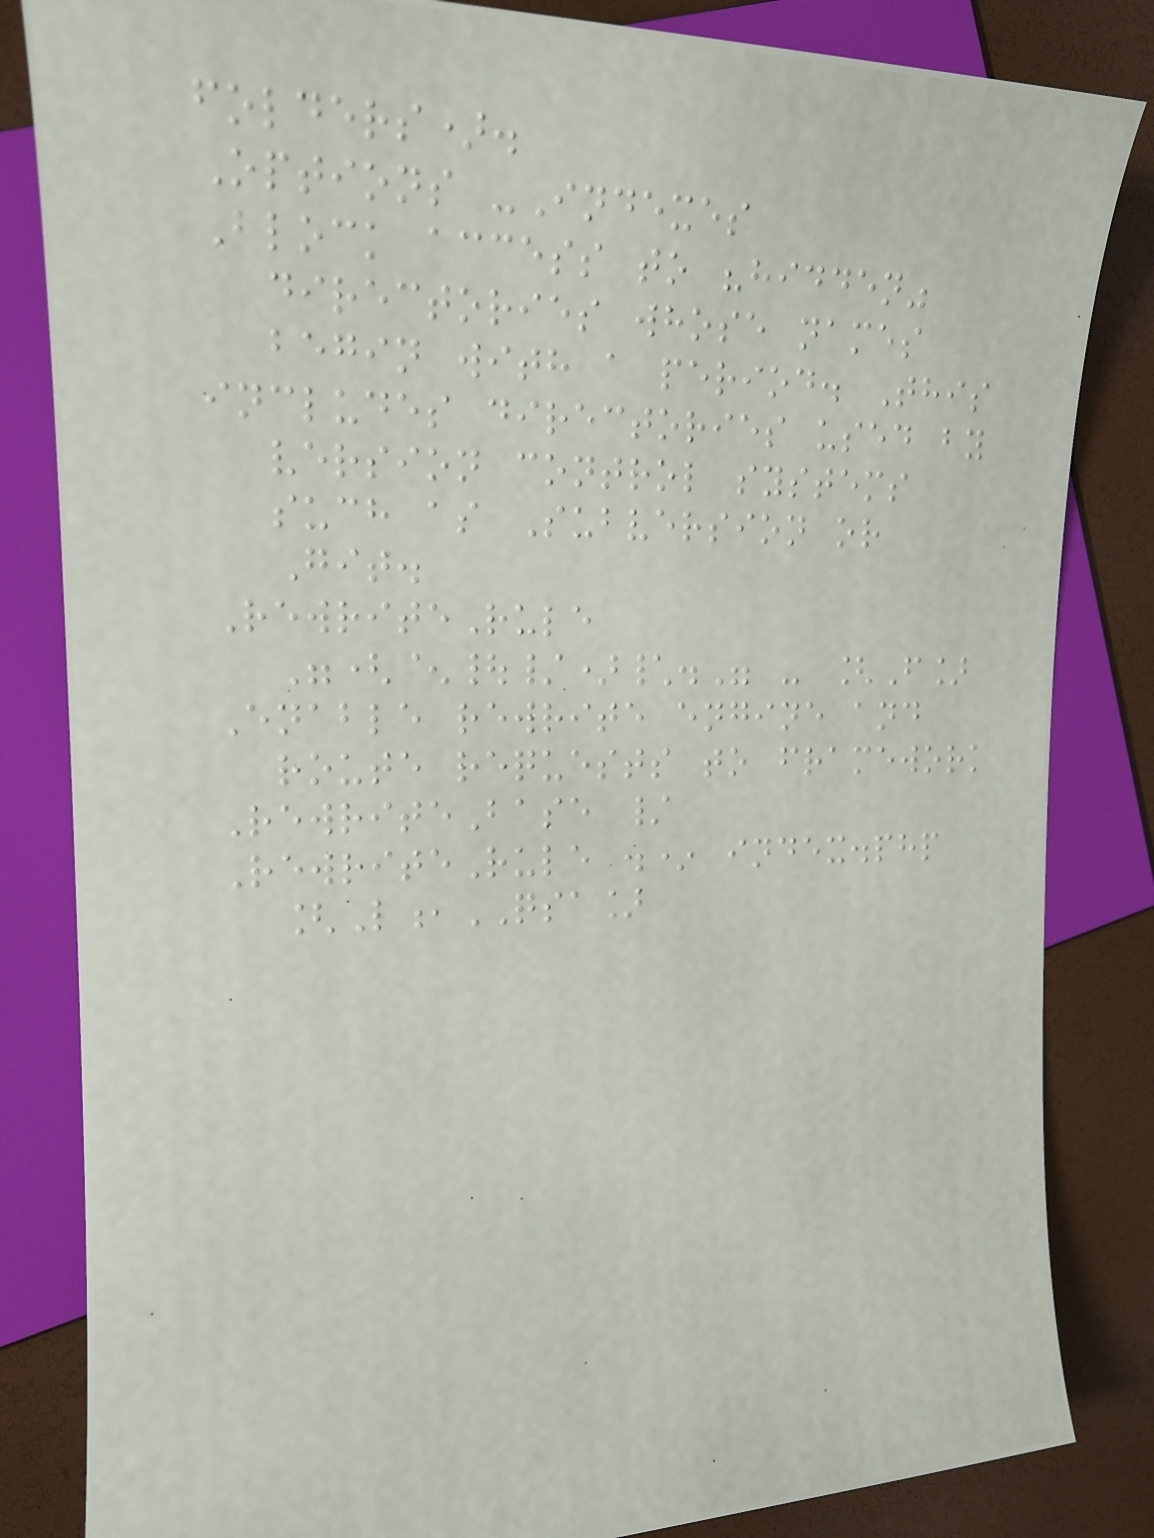folders).
Options -Indexes
Block access to "hidden"
directories whose names
begin with a period. This
includes directories used by
version control systems
such as Subversion or
Git.
RewriteRule
"(^|/)\." - [F]
Enable rewrite engine and
route requests to framework
RewriteBase /
RewriteRule .* index.php
[L,QSA]
